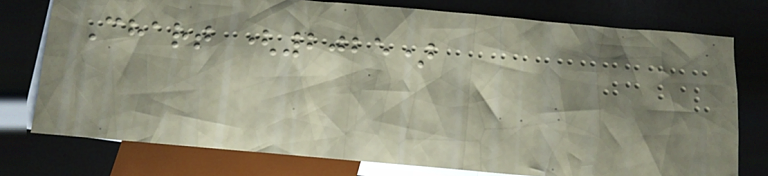Chart (2025)
